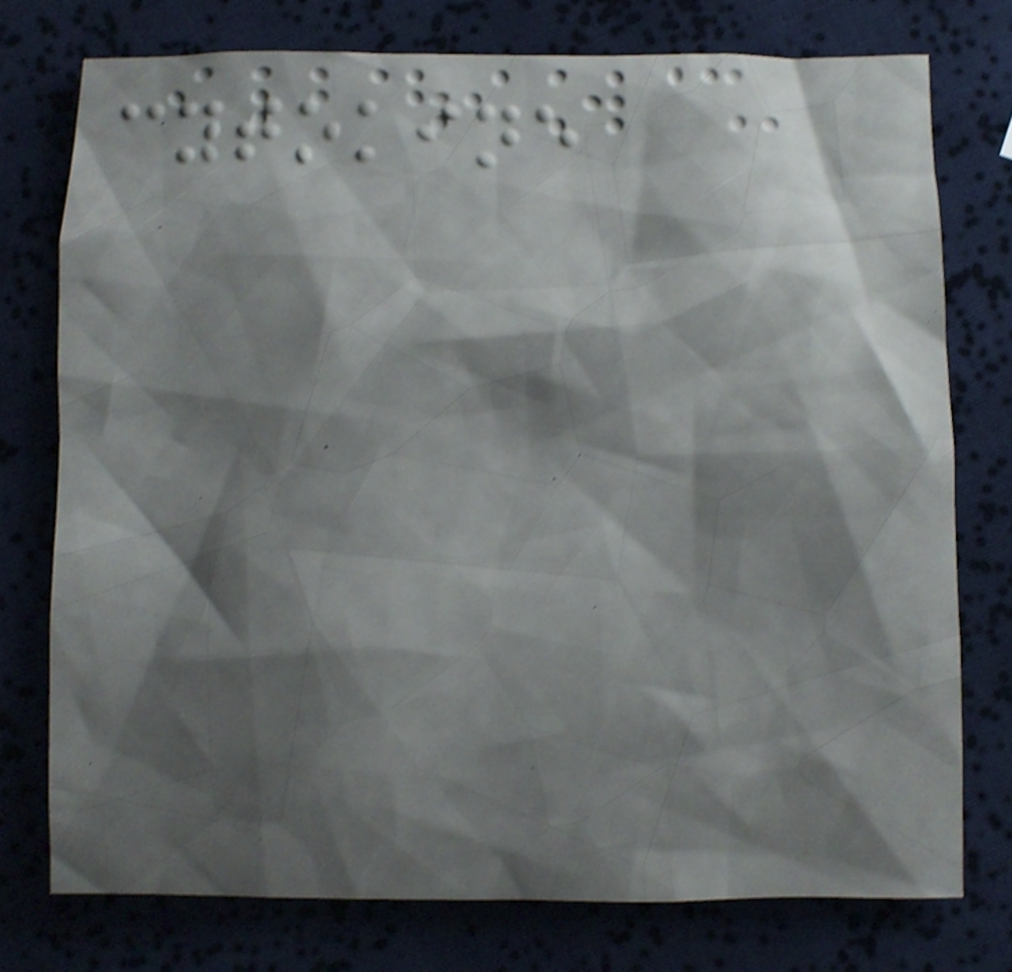cytokine
